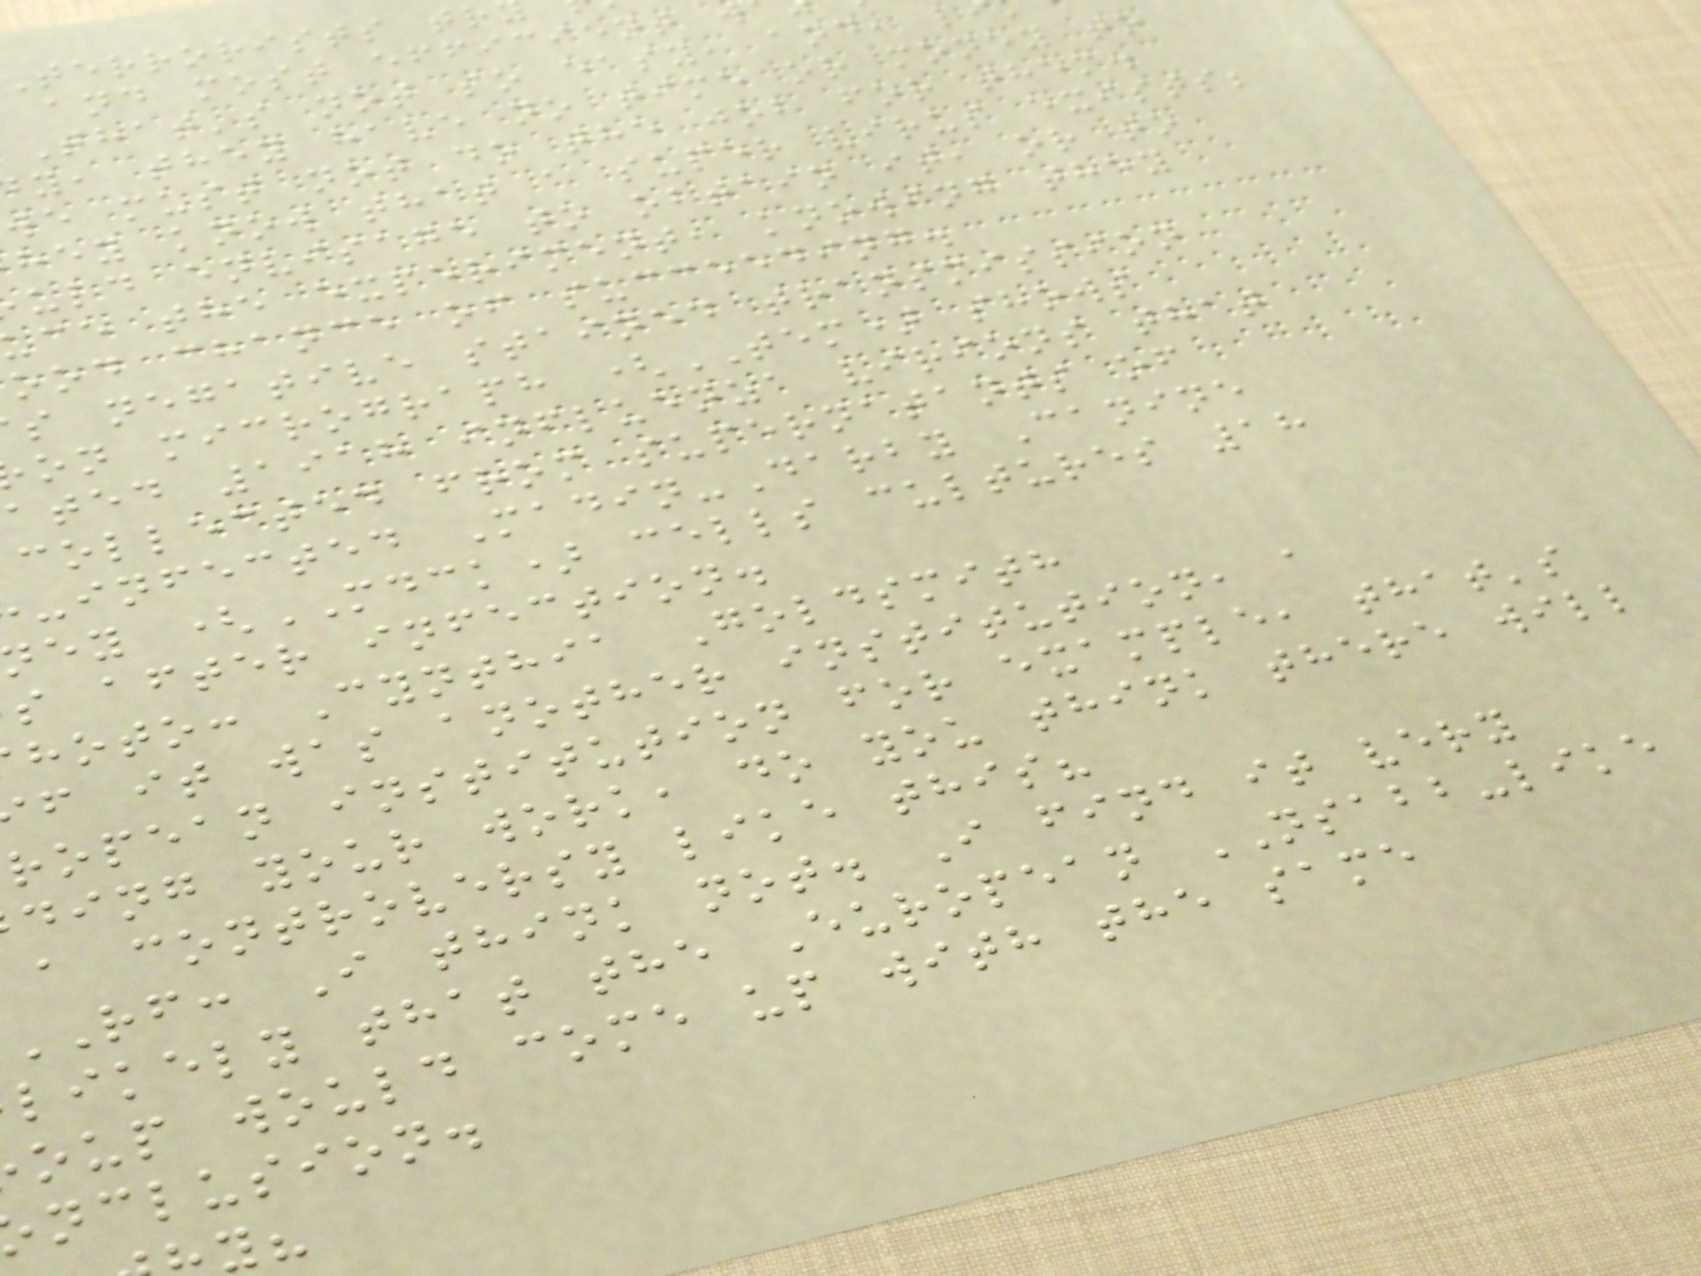terrorists tr
and most efficient
That's not so easy, and, l
y, they have no time or money to
we must not do the job for them.
hey know that a super virus exists;
uld envisage to obtain it, or to
ce the experiment, knowing they
ood chance of succeeding.
s negative stained transmission
on micrograph (TEM) shows
ated 1918 influenza virions that
collected from supernatants of
-infected Madin-Darby Canine
ey (MDCK) cells cultures 18
s after infection.
hoto: Cynthia Goldsmith
f it was another institution, a
ropean institution for example, that's
ding your work, do you think there will
a controversy like this?
RF: I think not. I find it very
likely that the European NSABB-like
oup would come up with the same
nclusion.
